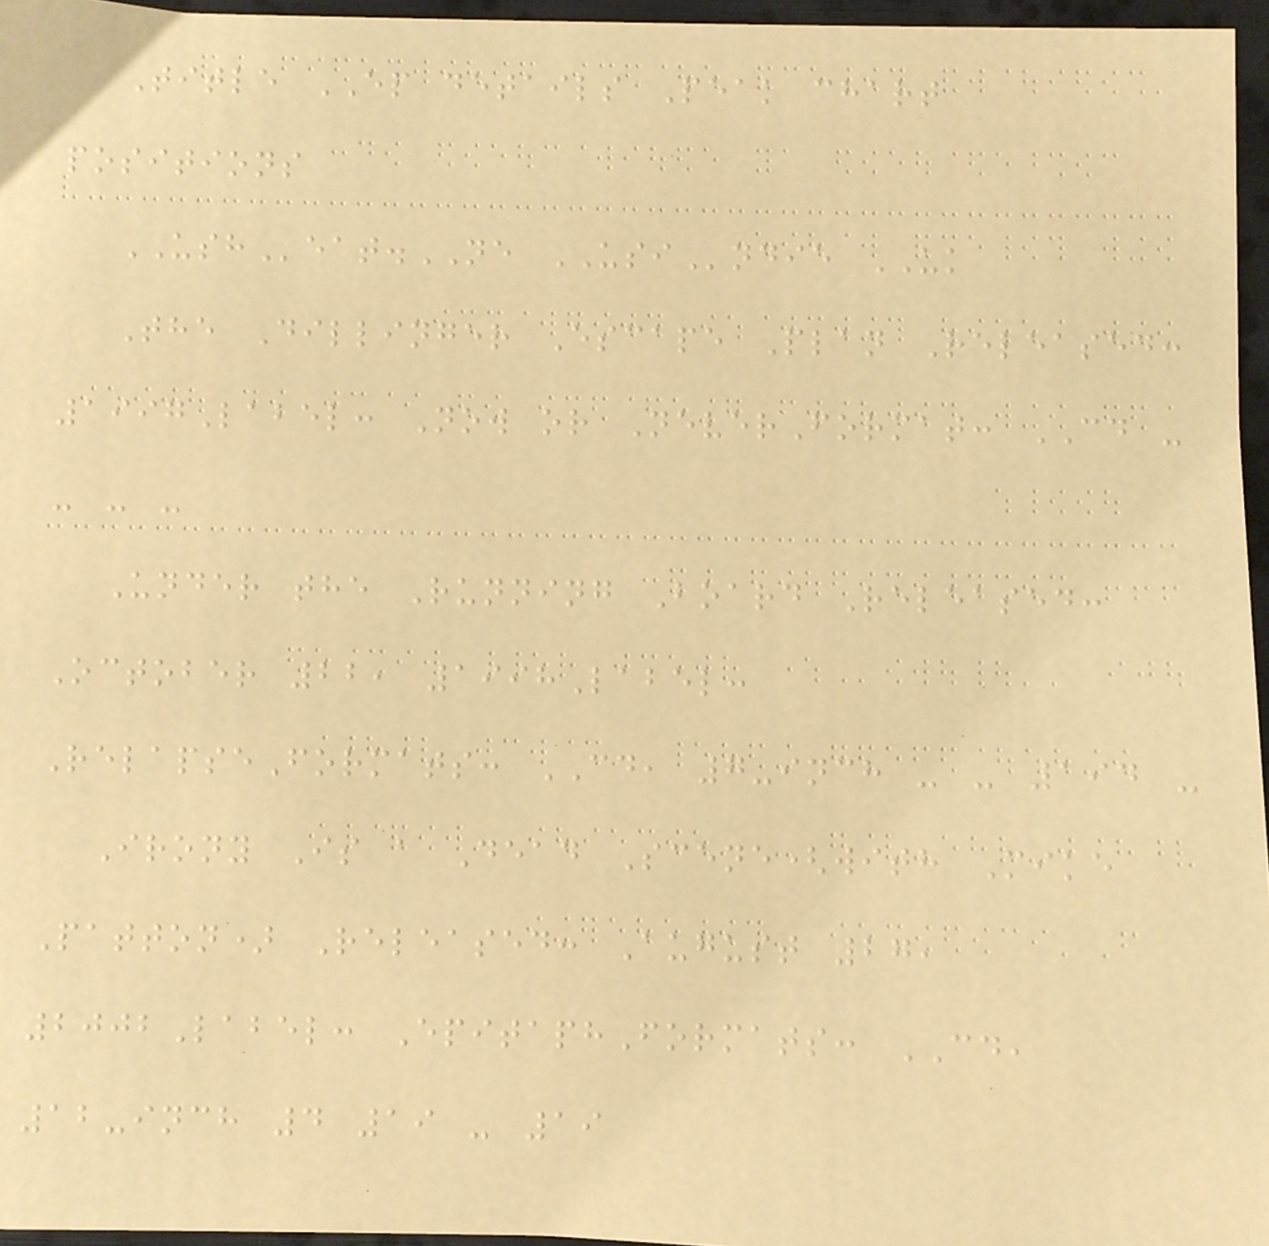Title EP details Peak chart
positions
USHeat.NE USIndie UK
The Dillinger Escape Plan Released:
1997Label: Now or NeverFormat: CD -
- - -
Under the Running Board Released:
October 22, 1998Label:
RelapseFormats: CD, 7-inch - - 194 -
Irony Is a Dead Scene(with Mike
Patton) Released: August 27,
2002Label: EpitaphFormats: CD,
12-inch 4 19 - 19
